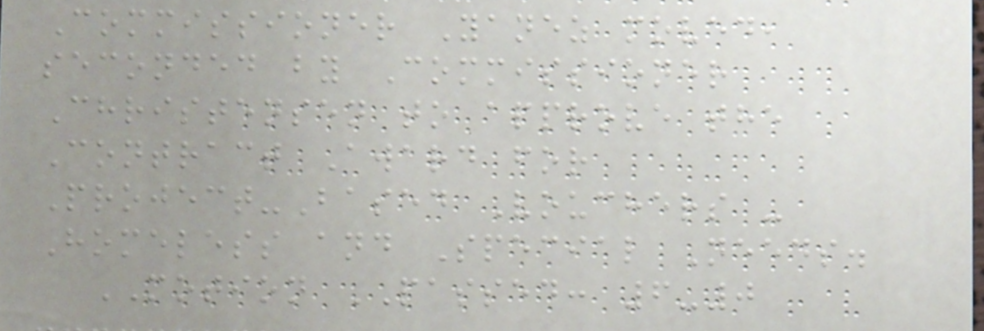Commissioner Yanez moved,
seconded by Commissioner
Christensen to approve the
Contract Award for
Project-Based Vouchers -
Homeless and Special Needs.
MOTION PASSED: 6-0
